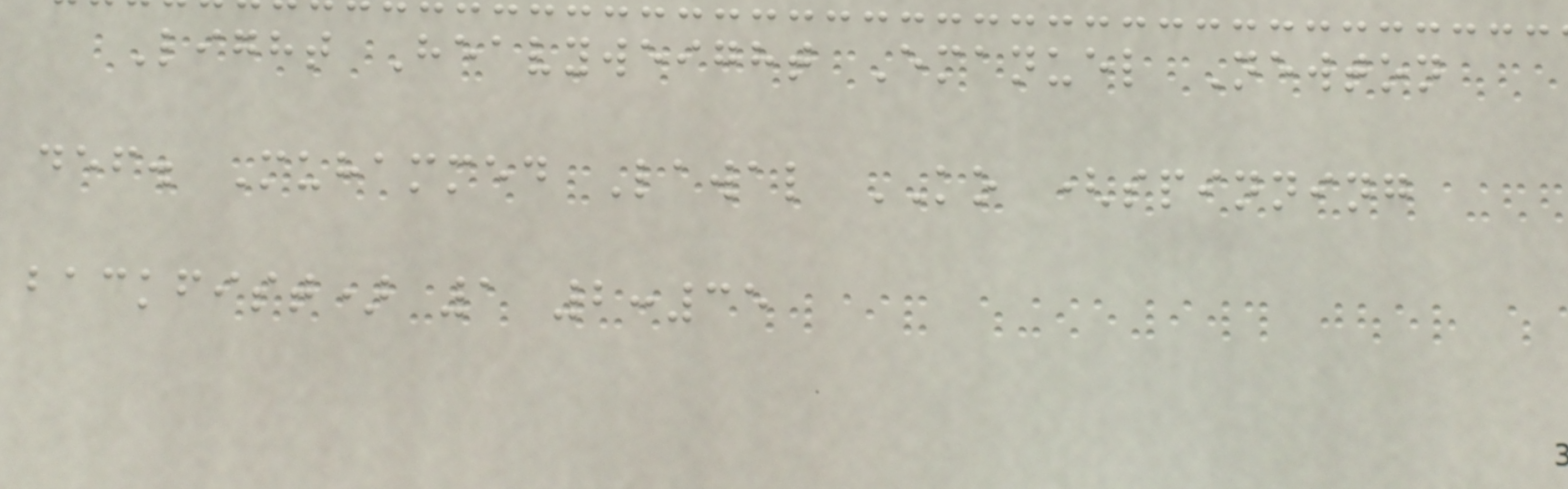Light Heavyweight Emanuel Newton
def. Muhammed Lawal KO (spinning
backfist) 1 2:35
